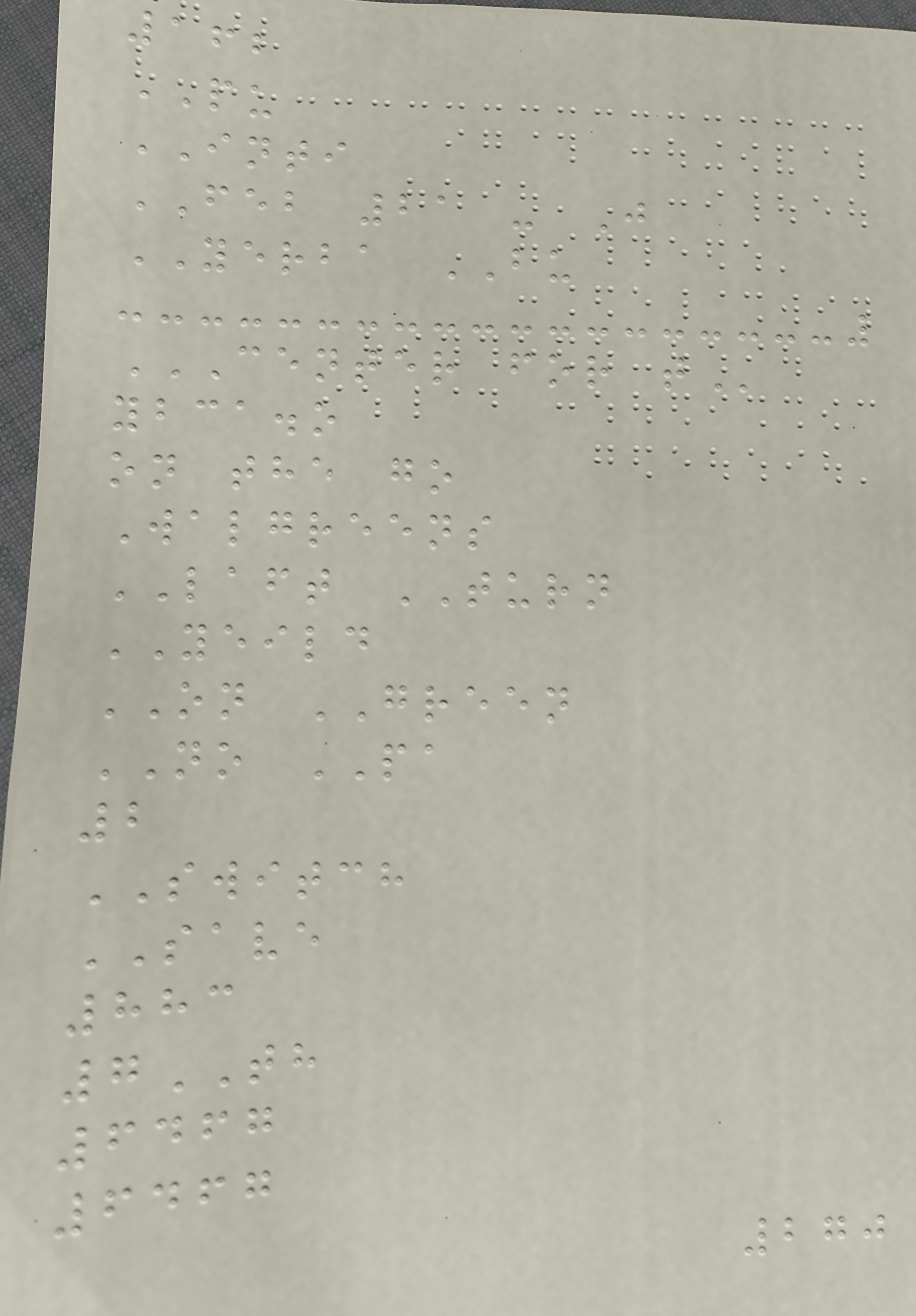162
PU
INTI
FEB 21 - J
YERBA BU
CENTER FOR T
ybca.o
on the go
Walgreens
LAFT TURN
YEILD
ON GREEN
NO PA
2
SWITCH
SAVE
883
7TH
6467
6467
270
